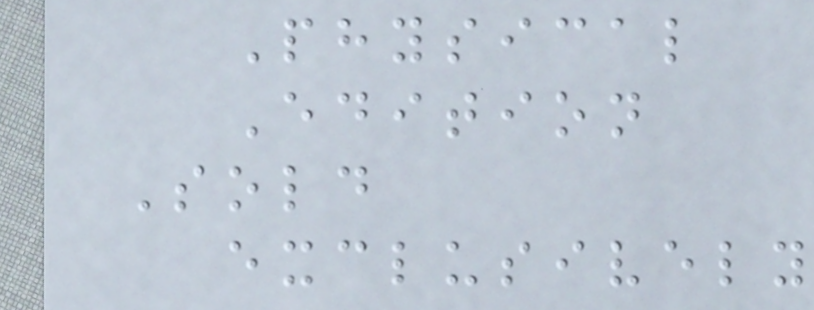Physical
Edition
Sold
exclusively
